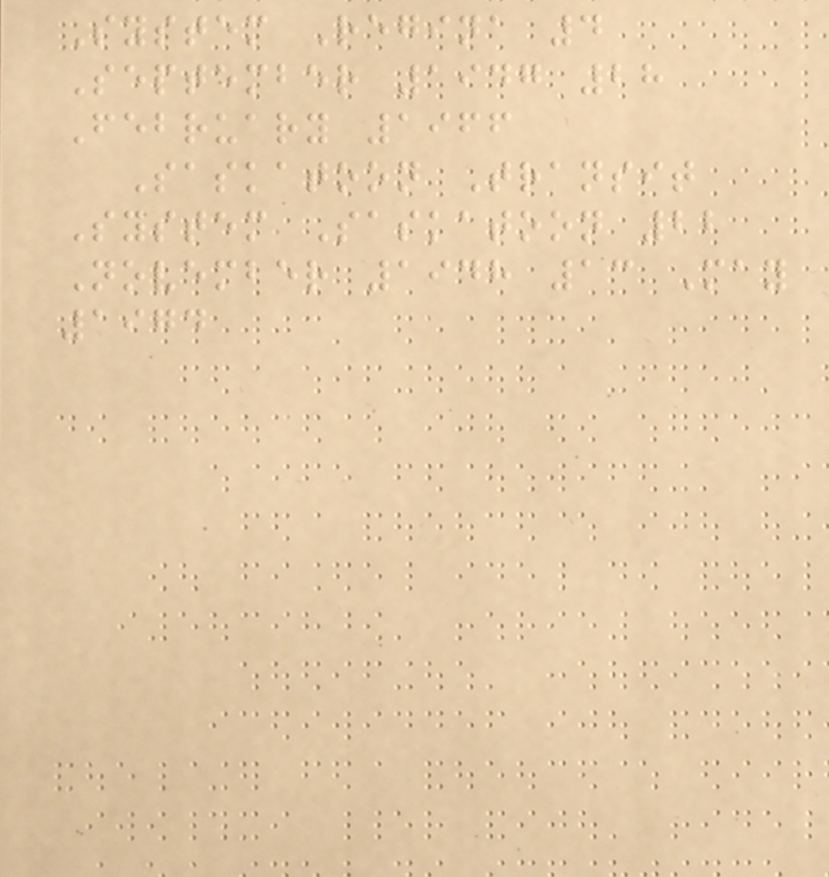System Regina 4
September 1947 28
February 1966
Saskatoon Transit
System Saskatoon 22
November 1948 13 May
1974
